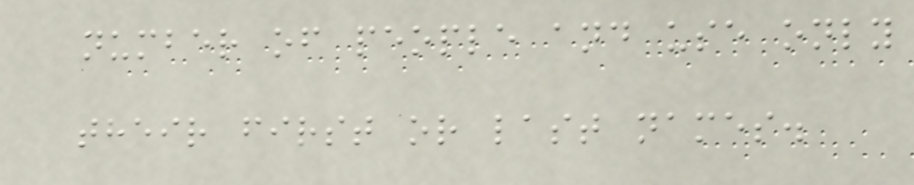number of people and use only
their first or last names.
